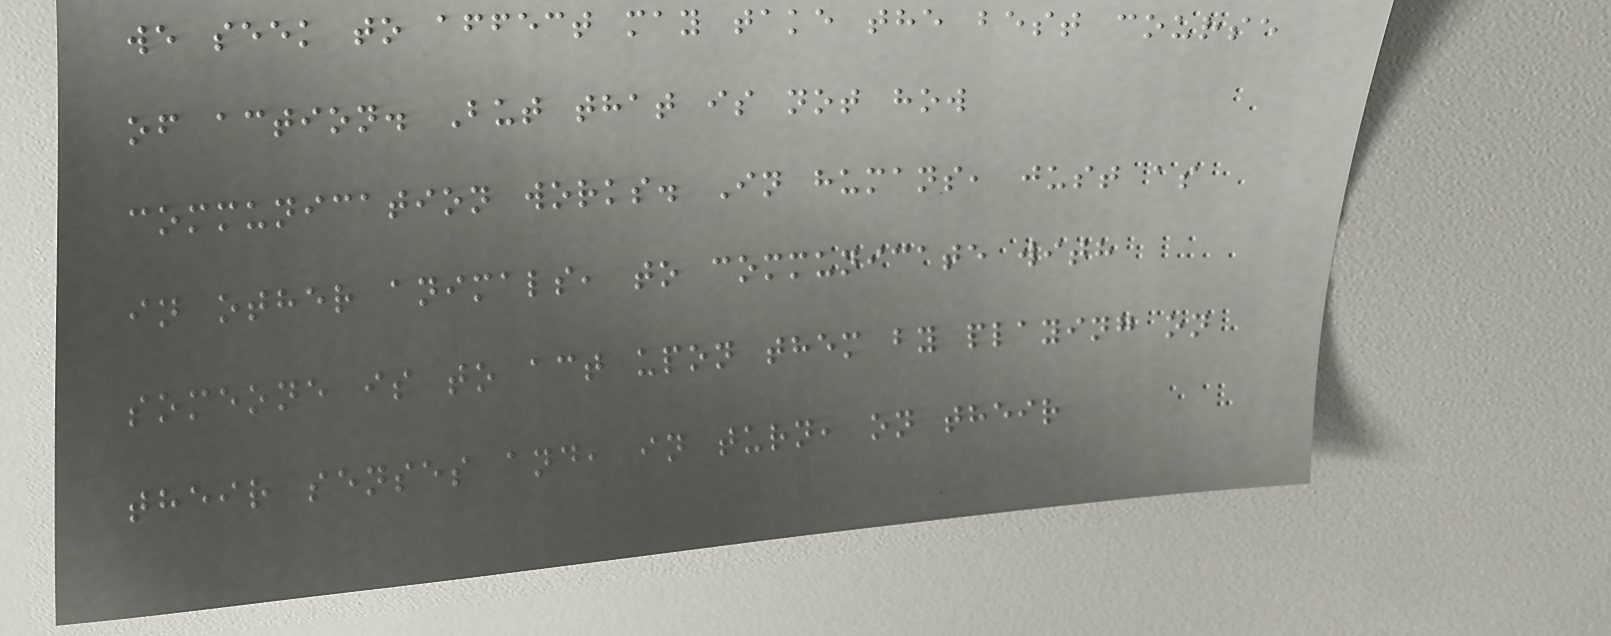we seek to affect may take the best course
of action. But that is not how
communication works. In humans, just as
in other animals, to communicate with
someone is to act upon them by playing on
their senses and, in turn, on their
